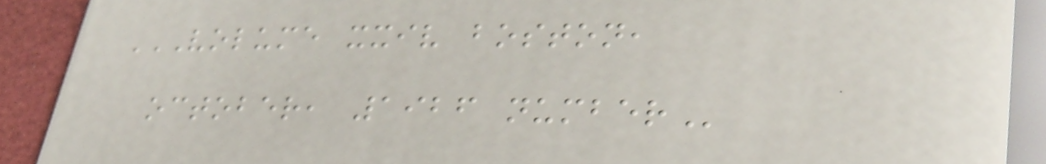VOLUME XXIV BOSTON,
OCTOBER, 1926 NUMBER
